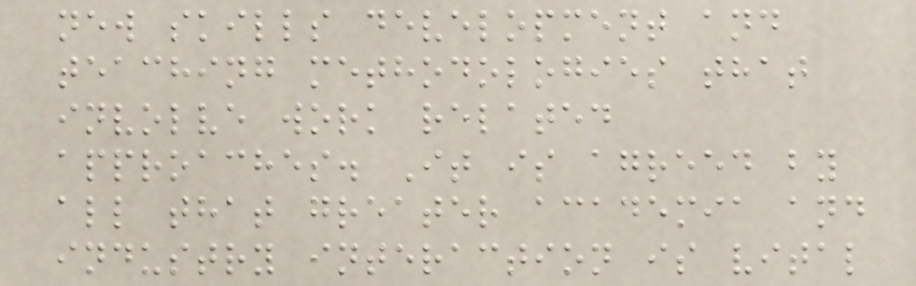new skills development and
teaching methodologies that
involve work related
approaches. It is agreed by
all that greater academia and
industry interaction is vital
